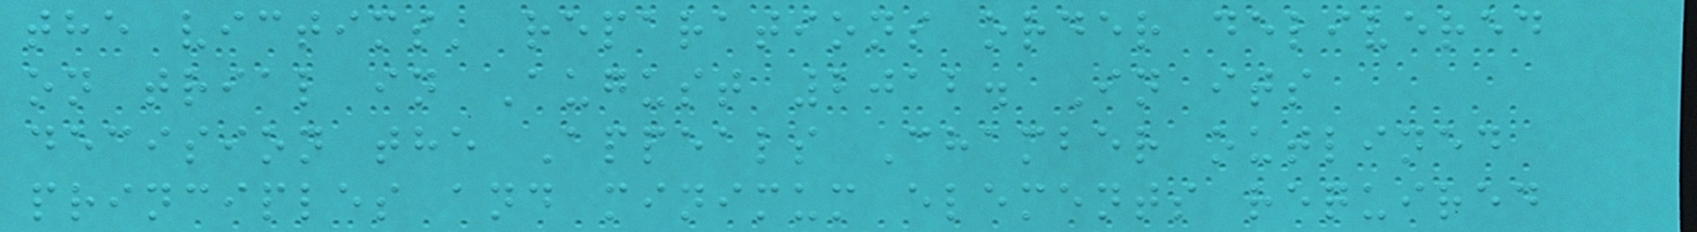the victims' reparations order delivered
on trial in August 2012. In its
decision the Appeals Chamber outlined
principles and minimum elements required
